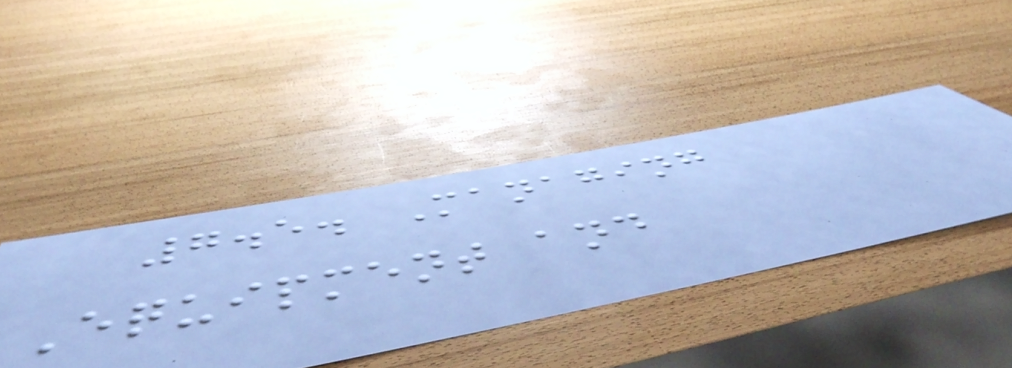7.5. Managing
Equipment and
